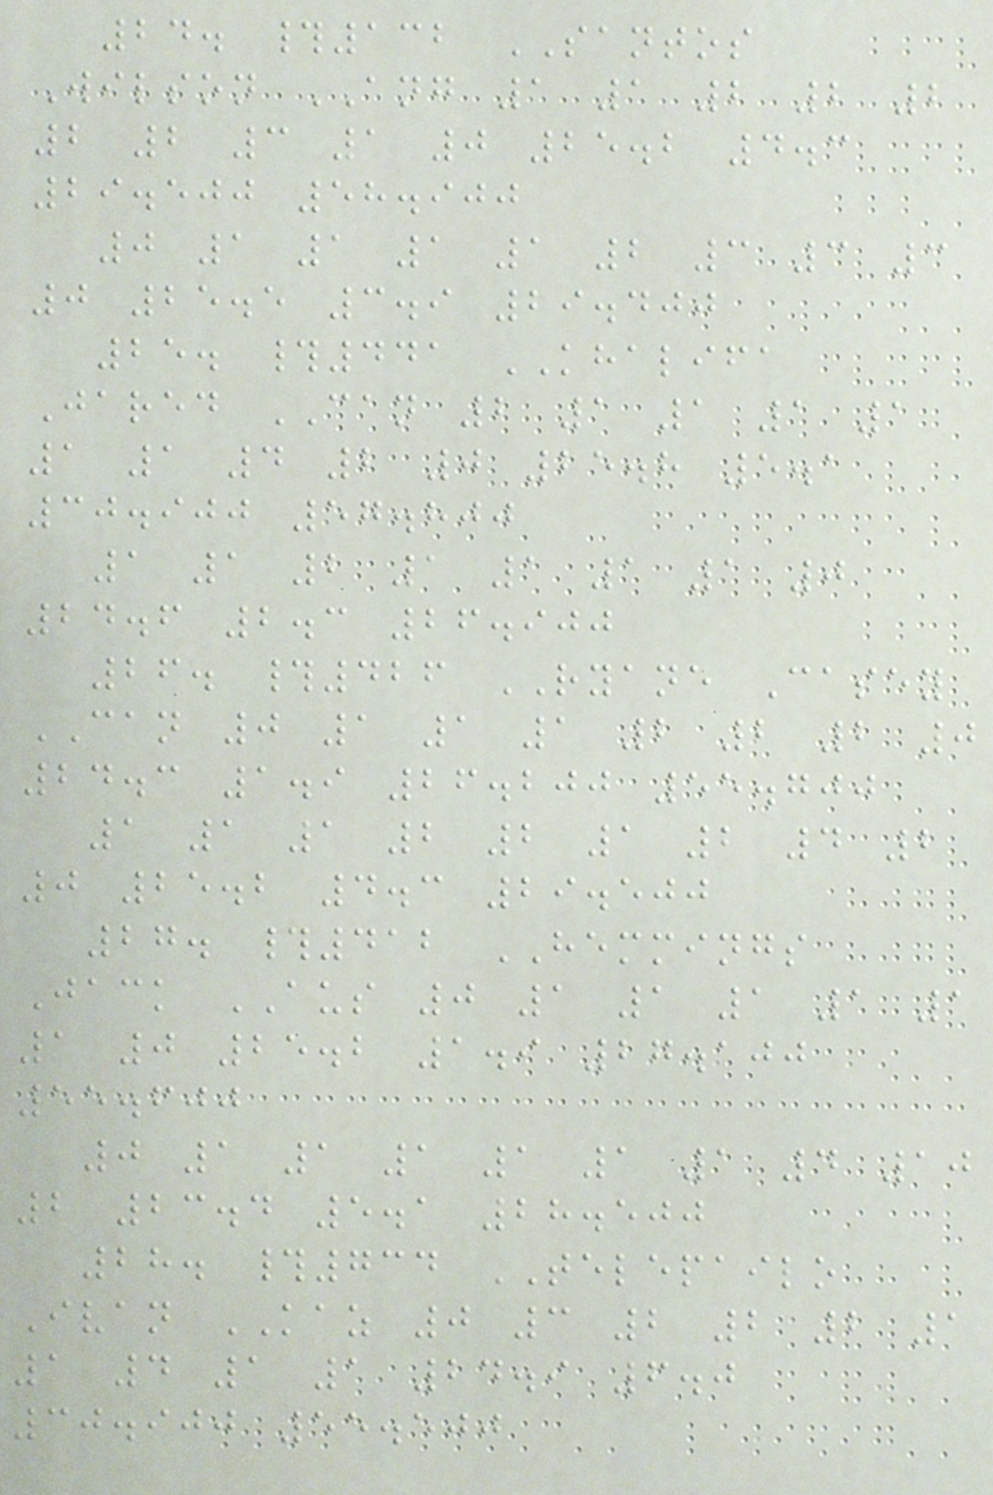24. #132 SANTOS
Wilson ANG 1 1 2 2 2
2 2 3 1 0 25.2 4.3
29.500 58.900
0 1 1 1 1 2 3 3 3
0 25.5 3.9 29.400
25. #441 KHALIFA
Jared CAN 2 1 1 1 1
1 1 4 2 0 25.8 5.1
30.900 57.800
1 1 2 1 1 1 1 0
24.6 2.3 26.900
26. #426 RYANE Casey
CAN 0 1 1 1 2 2 2 0
24.3 1.9 26.200 55.700
1 1 1 2 2 1 2 4 2
0 25.2 4.3 29.500
27. #412 HEMMINGS
Jack AUS 0 1 1 1 1 1
1 0 25.2 1.9 27.100
55.600
0 1 1 1 1 1 1 4 10
2 23.4 5.1 28.500
28. #734 TELEPAILO
Ivan KAZ 0 3 2 2 2 1
1 4 1 1 24.9 6.0
30.900 55.500
